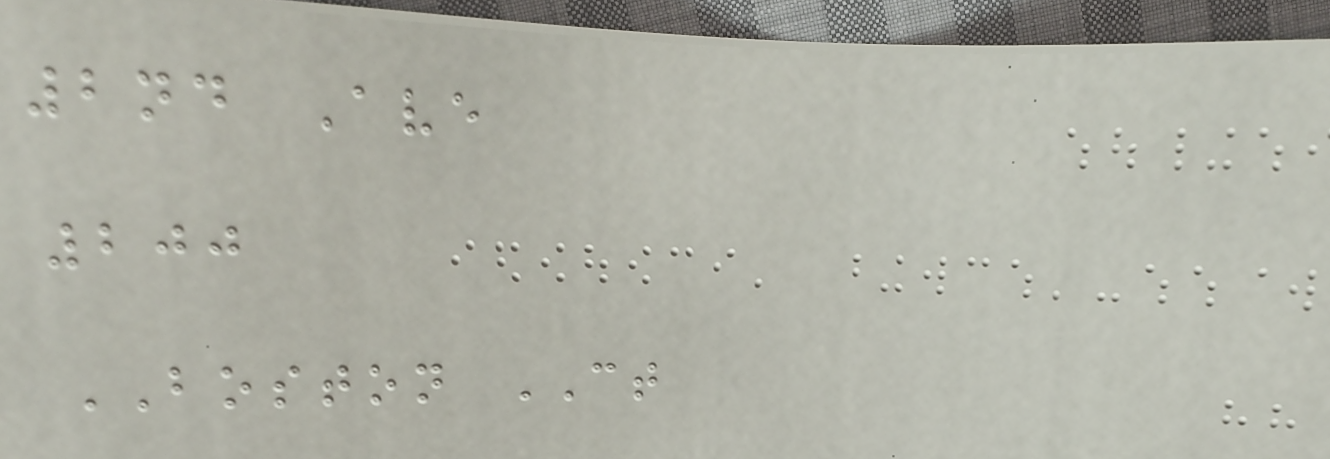2nd Ave
200
BOSTON CT
